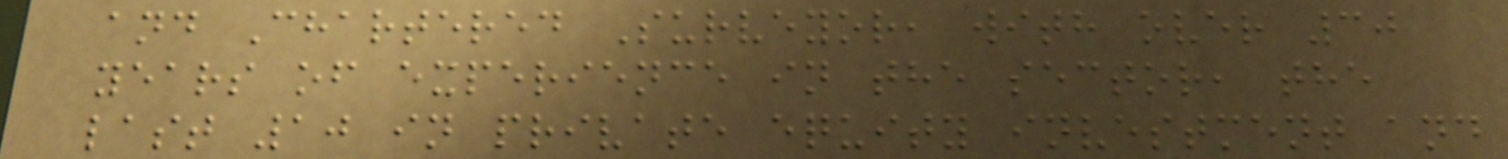and Chartered Surveyor, with over 30
years of experience in the sector, the
last 10 in private equity investment and
